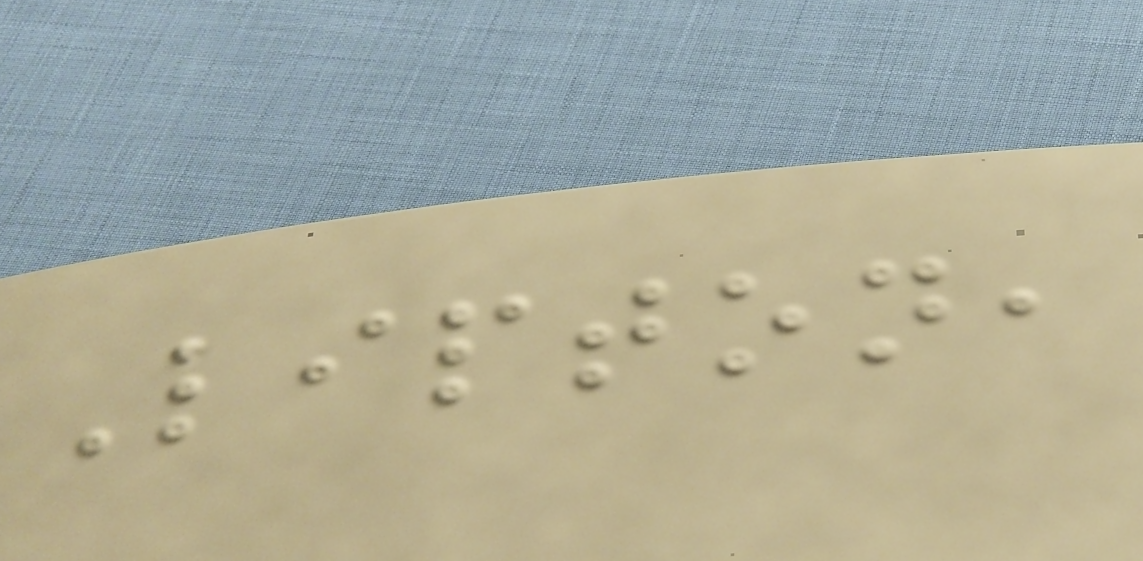Lipton,
